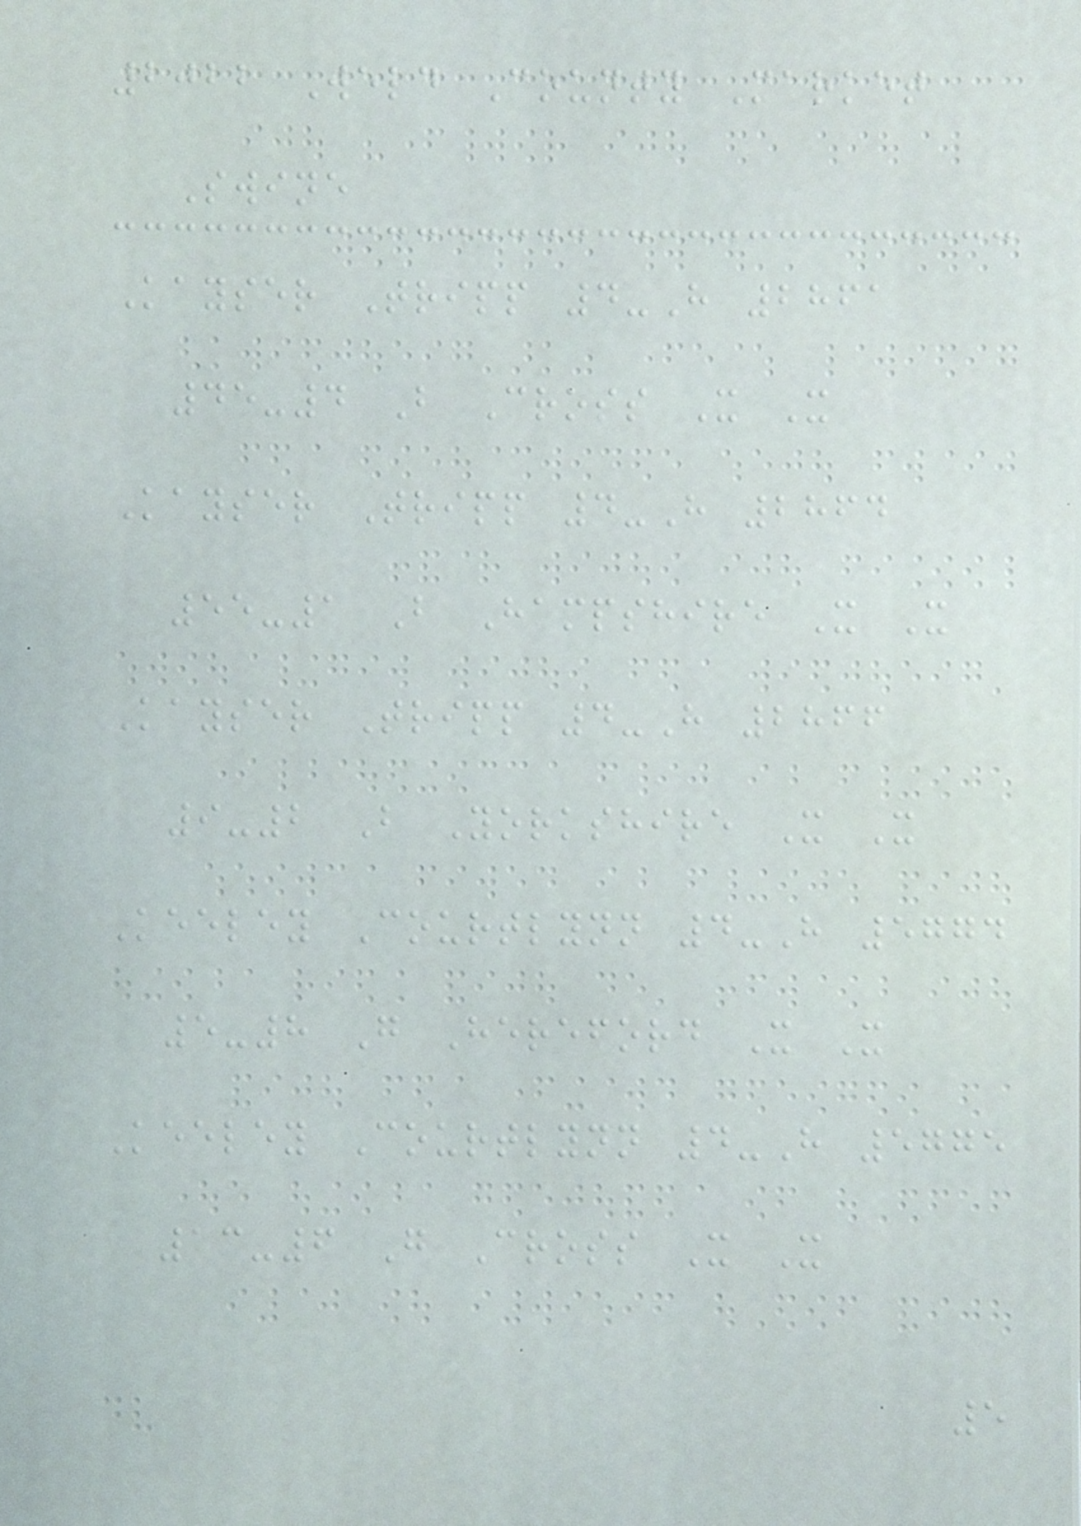2022 Weld County Market
Swine
Kayser Tripp 4-H 2861
45-4 B Cross X X
Kayser Tripp 4-H 2864
55-1 B Hampshire X X
Kayser Tripp 4-H 2866
9-2 B Yorkshire X X
Keeley Courtlynn 4-H 5774
5-8 G Hereford X X
Keeley Courtlynn 4-H 5775
13-6 G Cross X X
5
